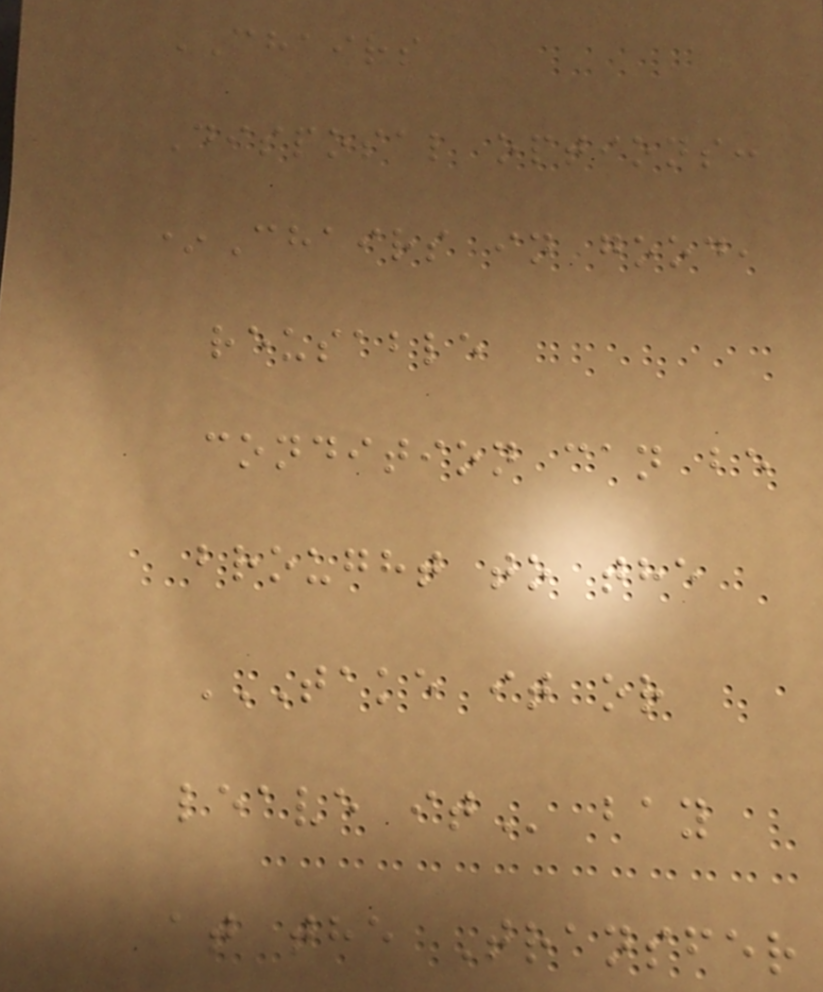CHAIRS
Disposal options:
*Chairs in good,
reusable
condition can be
brought to the
TAKE IT OR
LEAVE IT bay
at the Transfer
